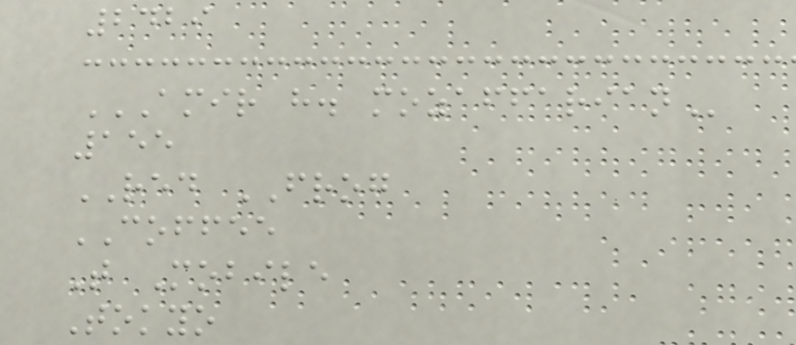2429
AMIR H. MOZAFFARIAN
155
RED FROG
COFFEE
T Mobile
Tokyo
